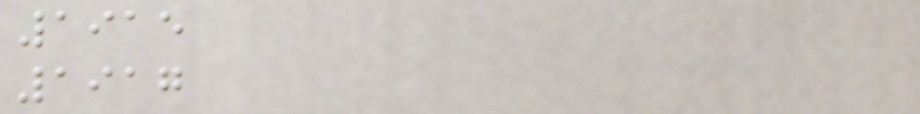1915
1917
